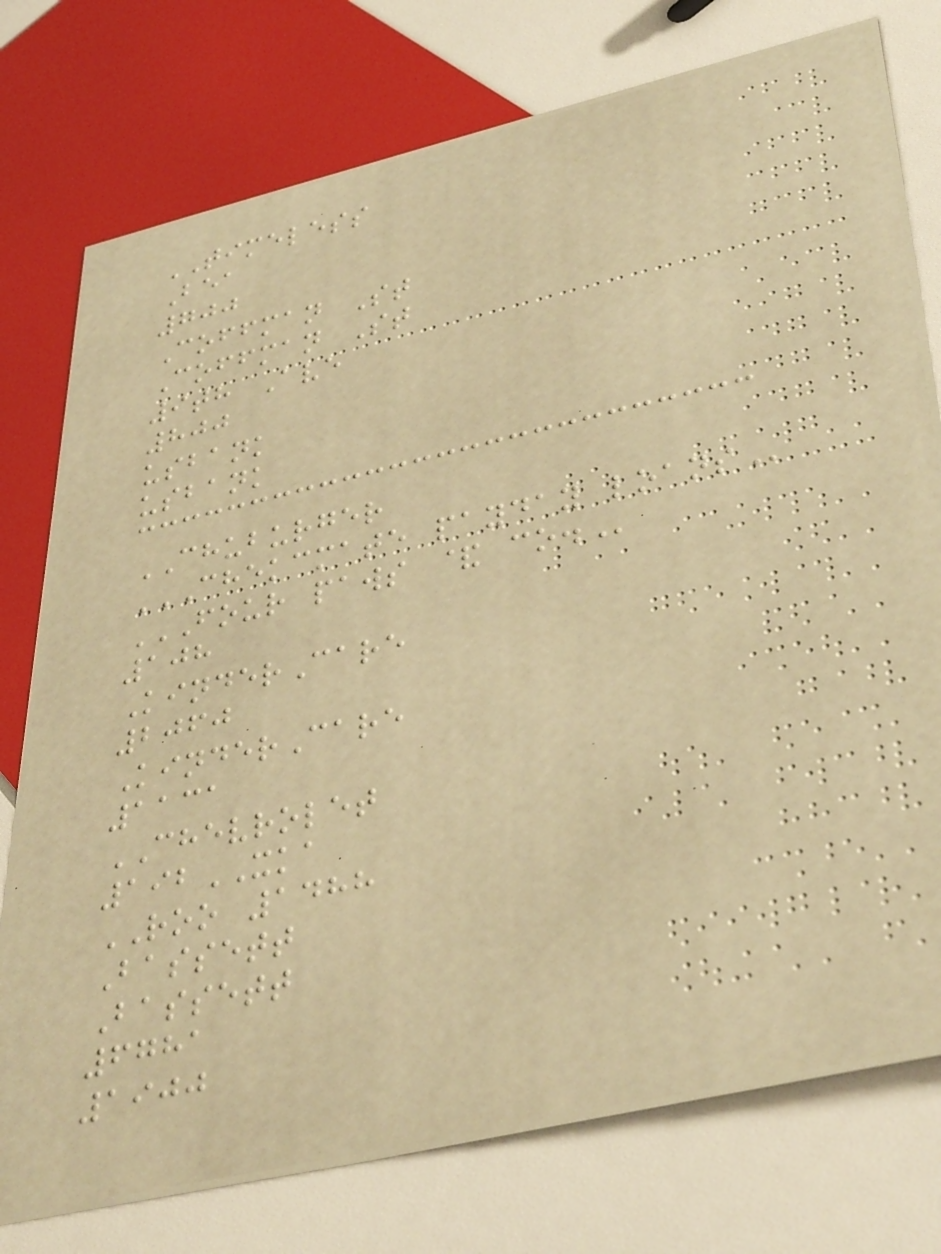TIMELESS
Bea
700
Coffman St
Coffman St
9th Ave
800
usbank
usbank
CHUBURGER
CHEKCMATE PAYDAY LOANS
FOUR PAWS & CO.
108
KinderCare
2060
KinderCare
1131
CHEVROLET
192XKA
ROO 1488
Bassett
Bassett
6781
1900
